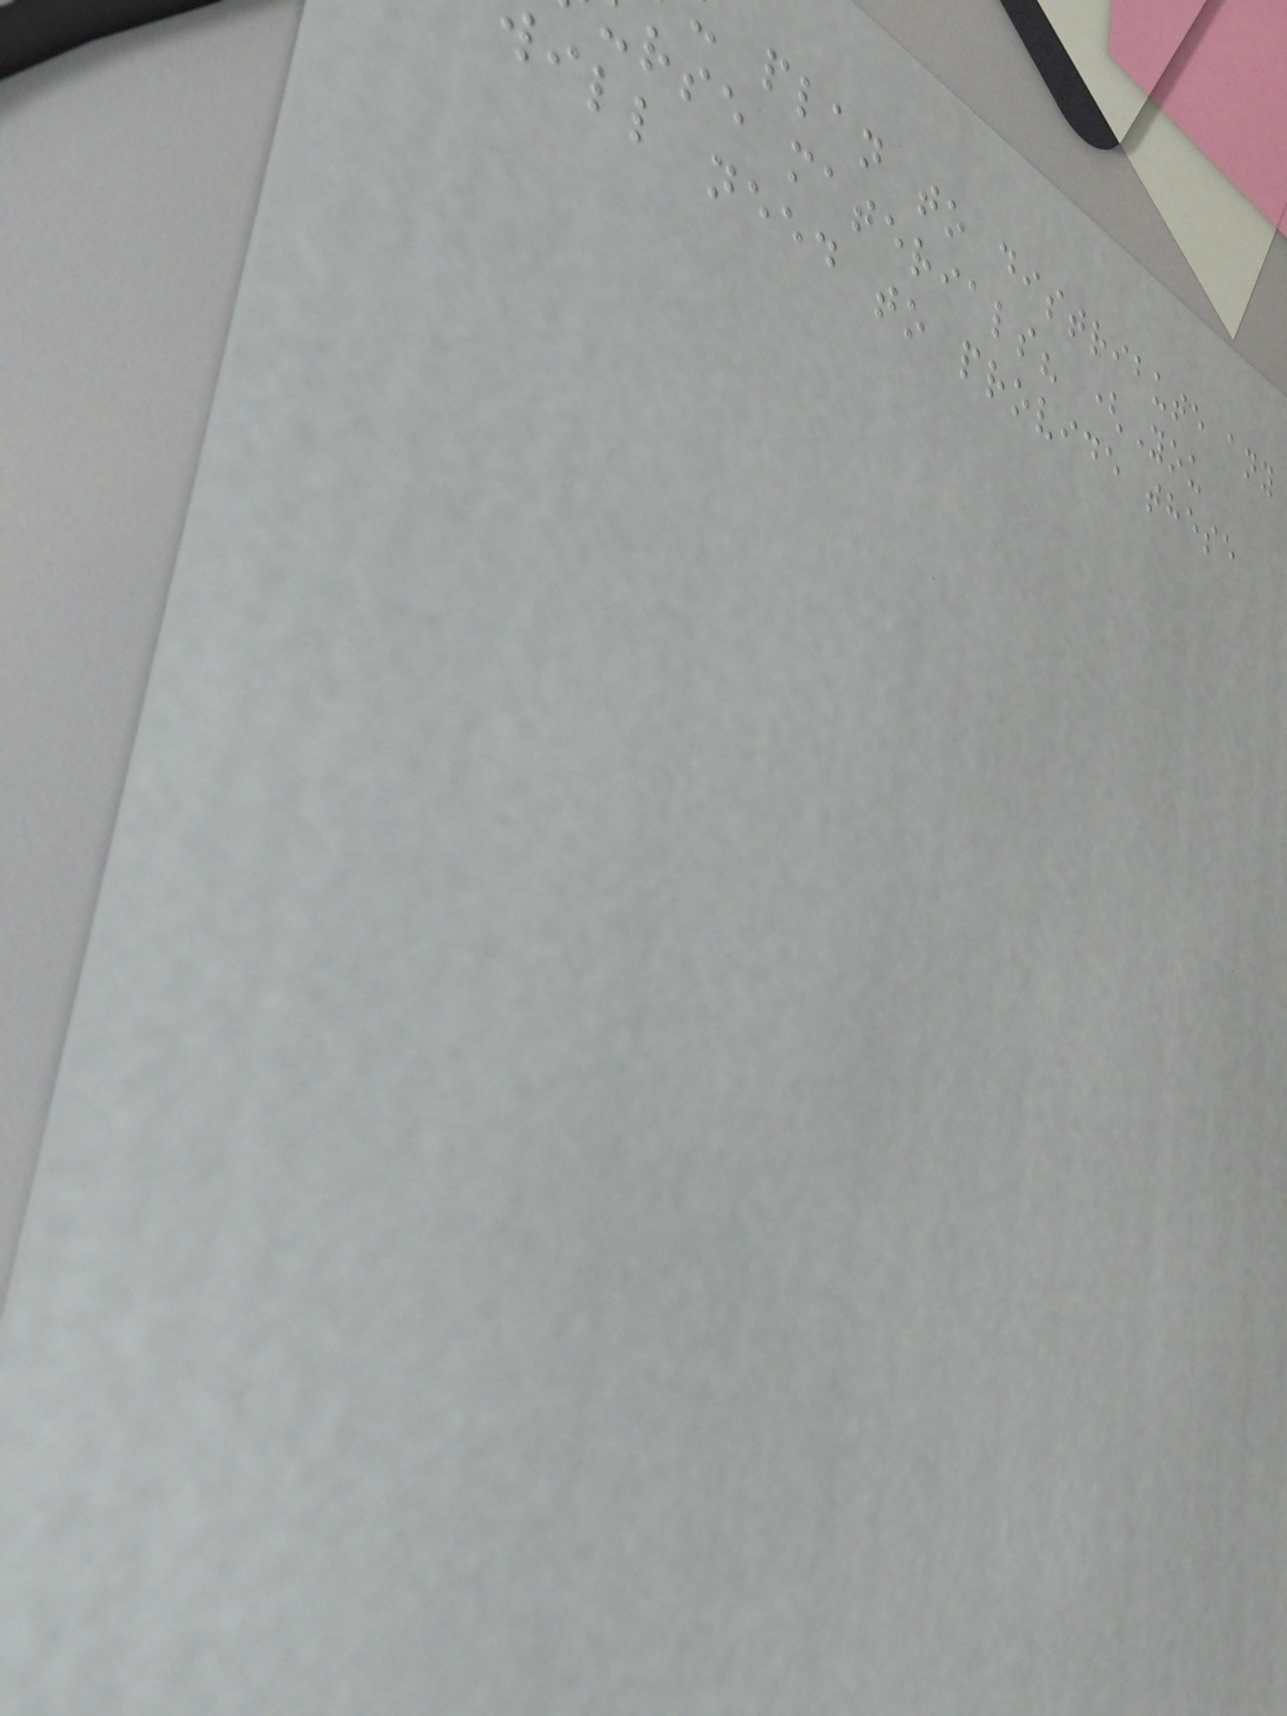plan to distribute any
rse materials? (You
ill need to provide these
